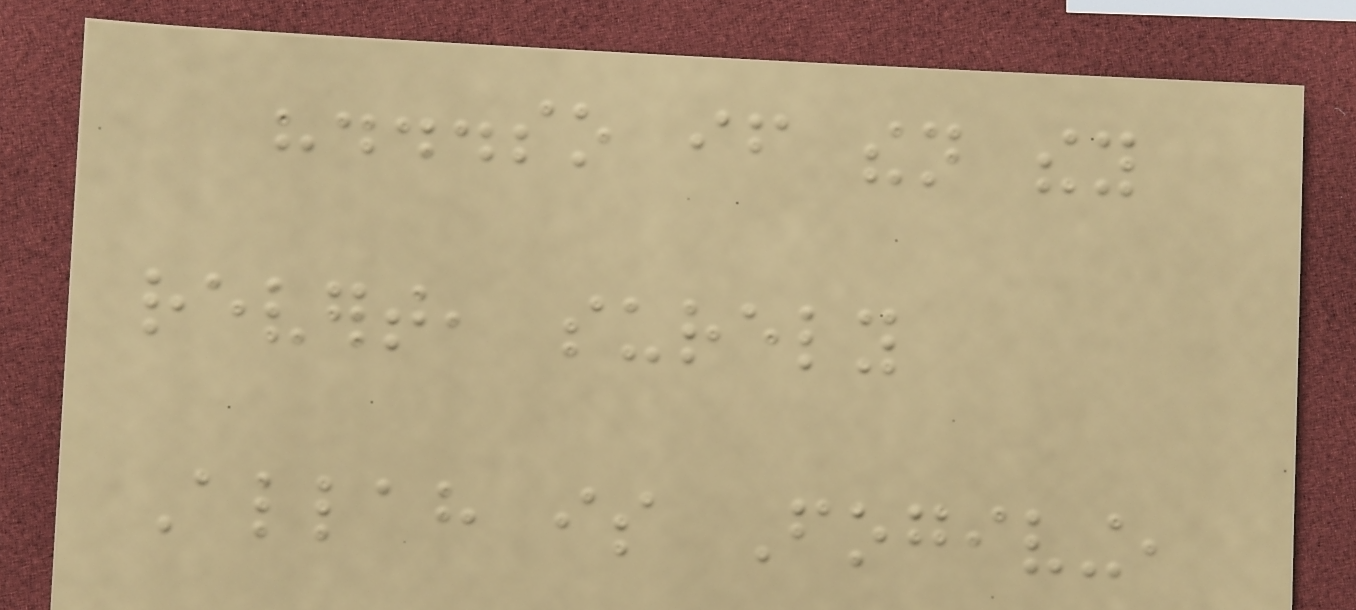"...so if then they
revert, surely
Allah is Fogiving,
